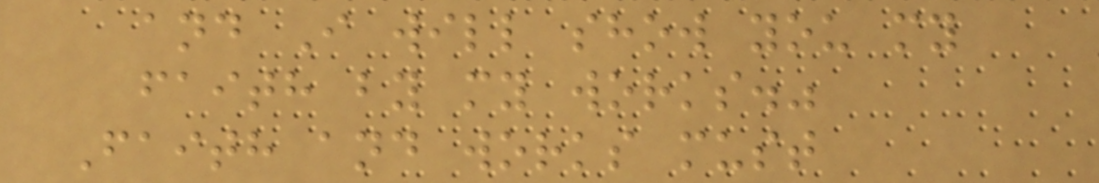and I will show you my
faith by my works."
Faith and works must
